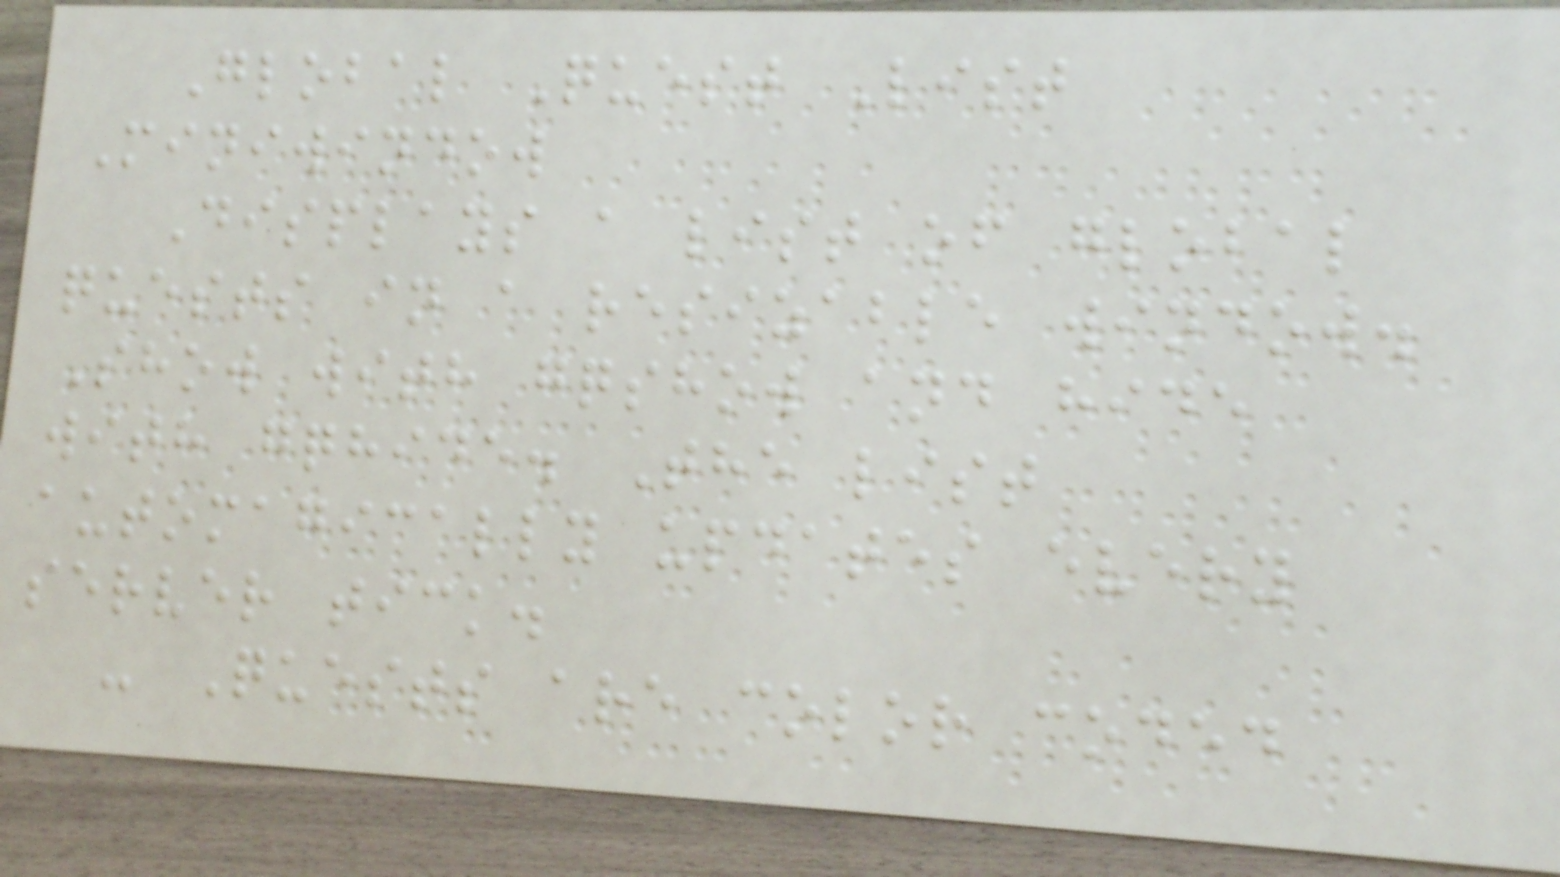Global Quest List
Miniwindow
Displays a list of global
quests in a resizable window.
Show with gqshow and hide
with gqhide. The list
automagically updates every
server tick.
- Quests are color coded
